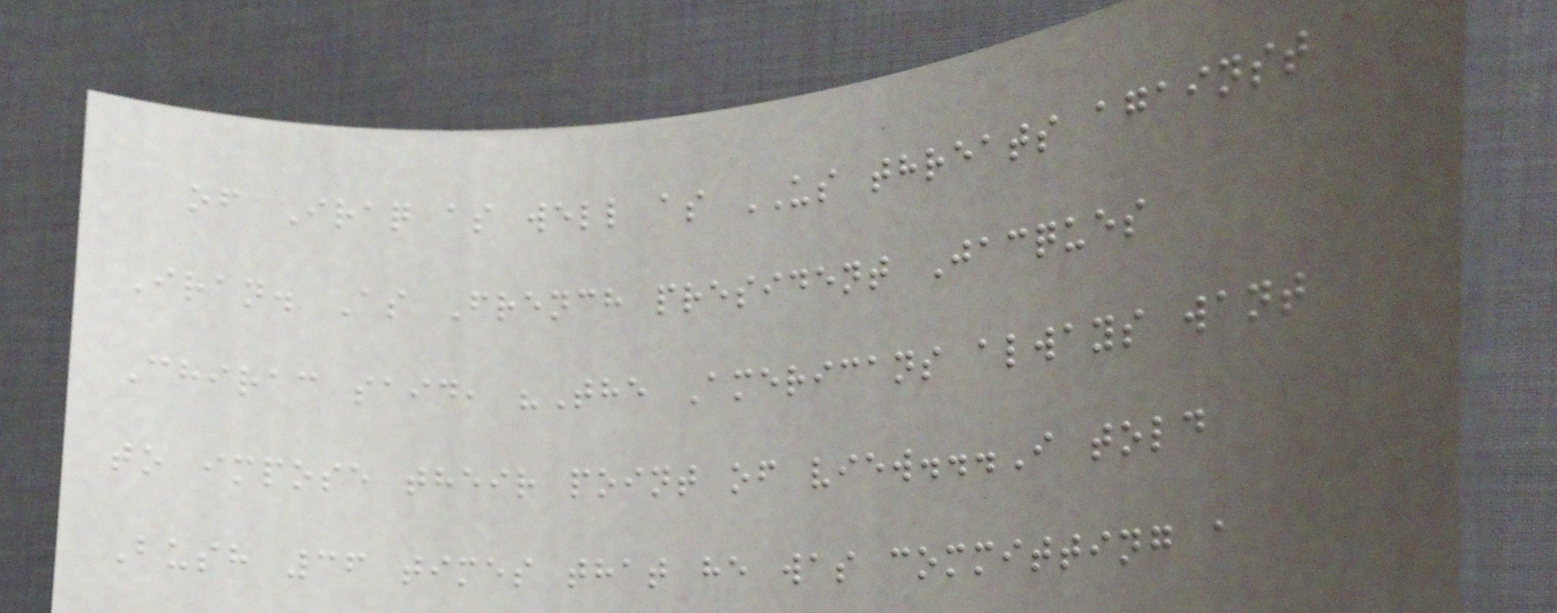of Iraq as well as US threats against
Iran. As French president Jacques
Chirac said, "The Americans always want
to impose their point of view...I told
Bush 36 times that he was committing a
